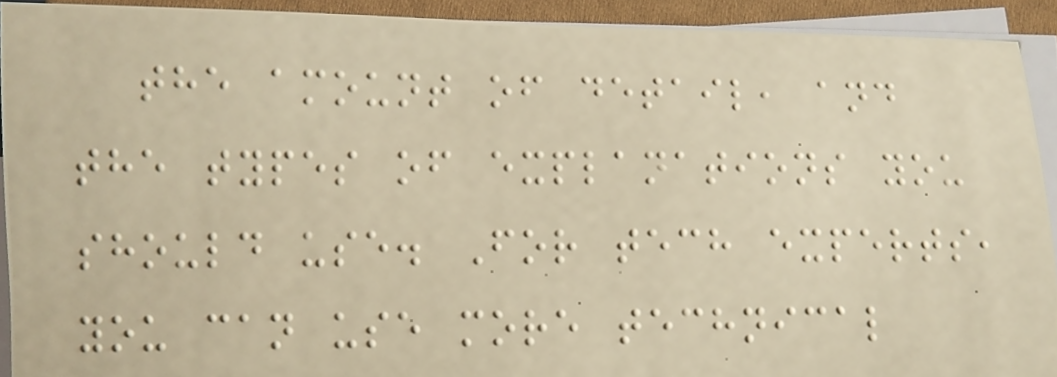the amount of detail, and
the types of explanations you
should use. For tech experts,
you can use more technical
